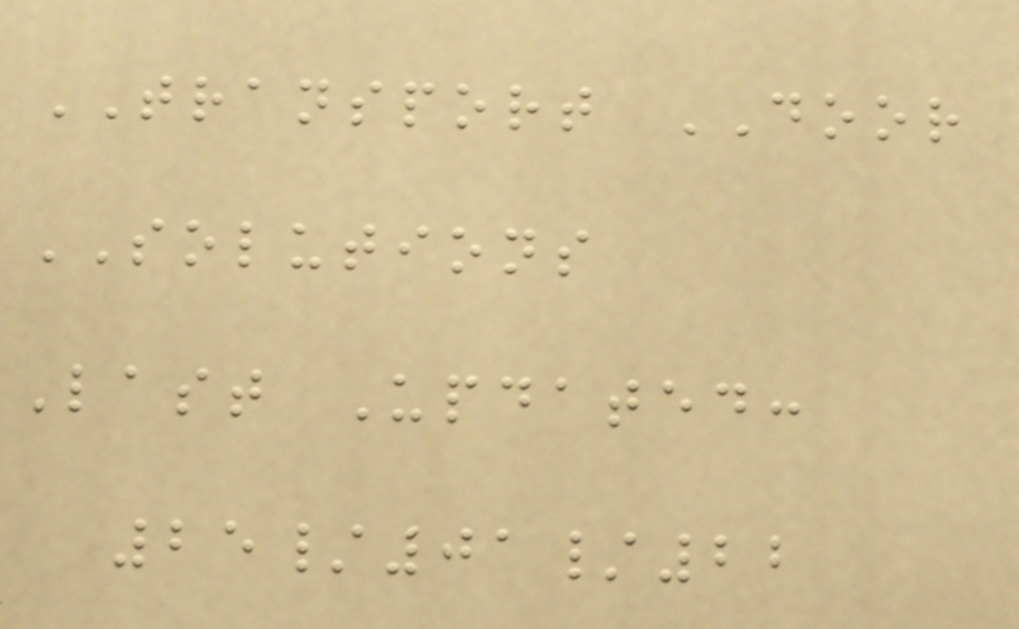TRANSPORT DOOR
SOLUTIONS
Last Updated:
25/01/22
